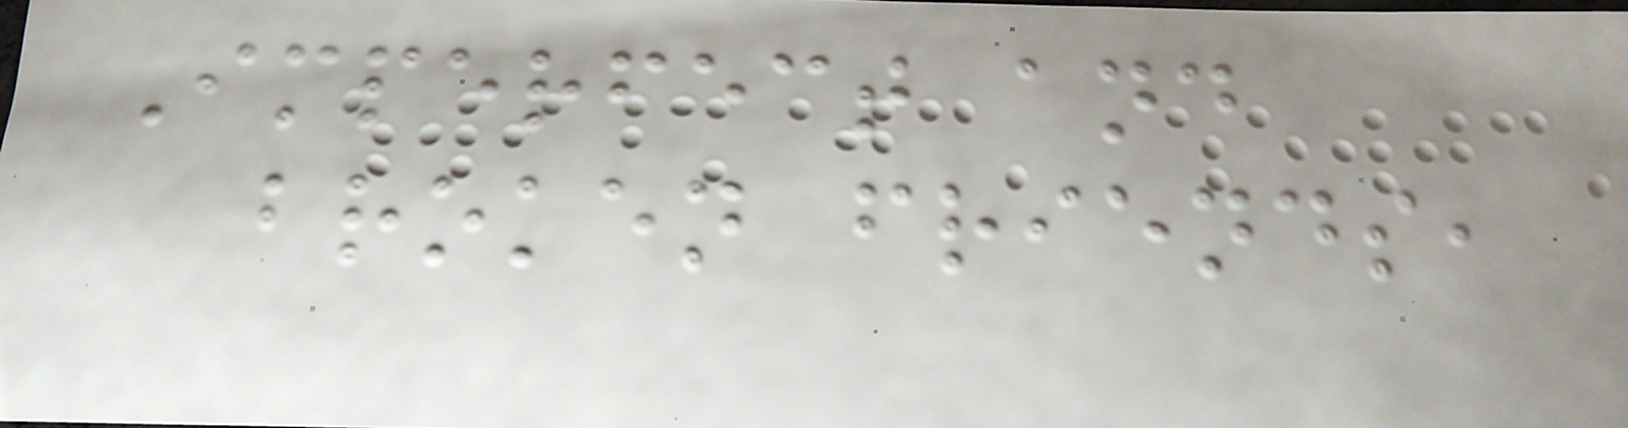Imperfect and
broken friends,
